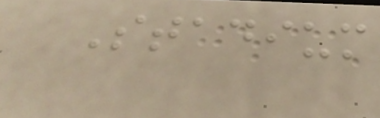Stadium
